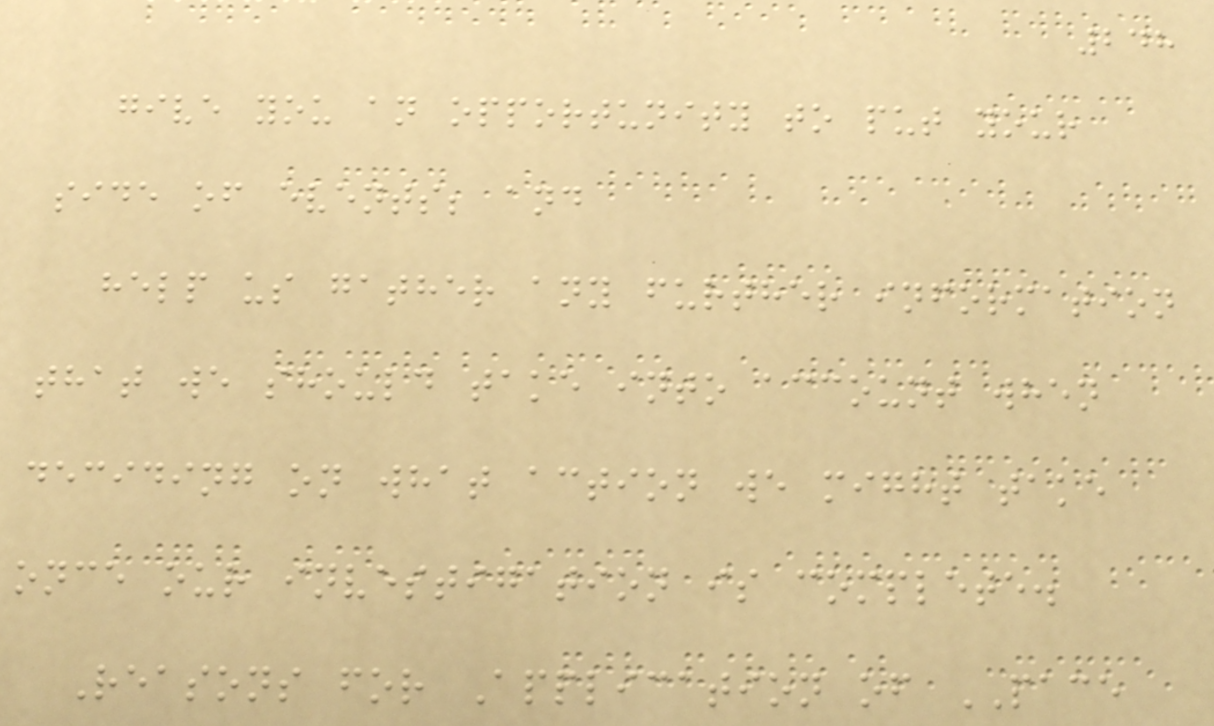248
give you an opportunity to put your
side of events; and
help us gather any further information
that we should take into account when
deciding on what action we might take
once our investigation is complete.
Reasons for Application of PACE
